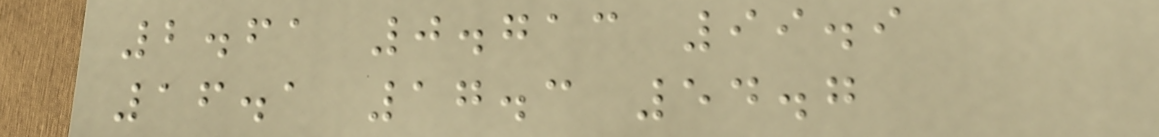2.61 0.713 99.9
16.1 17.3 54.7
